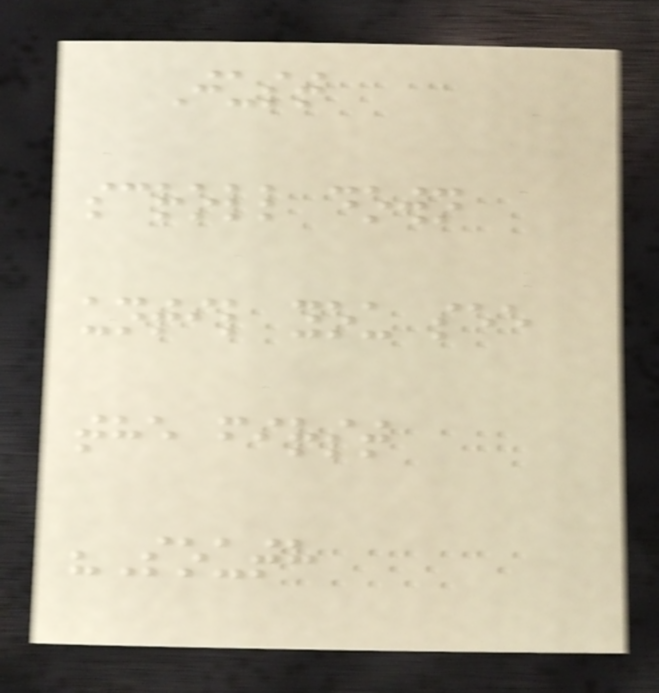Just
scroll down
until you see
the first
"South
